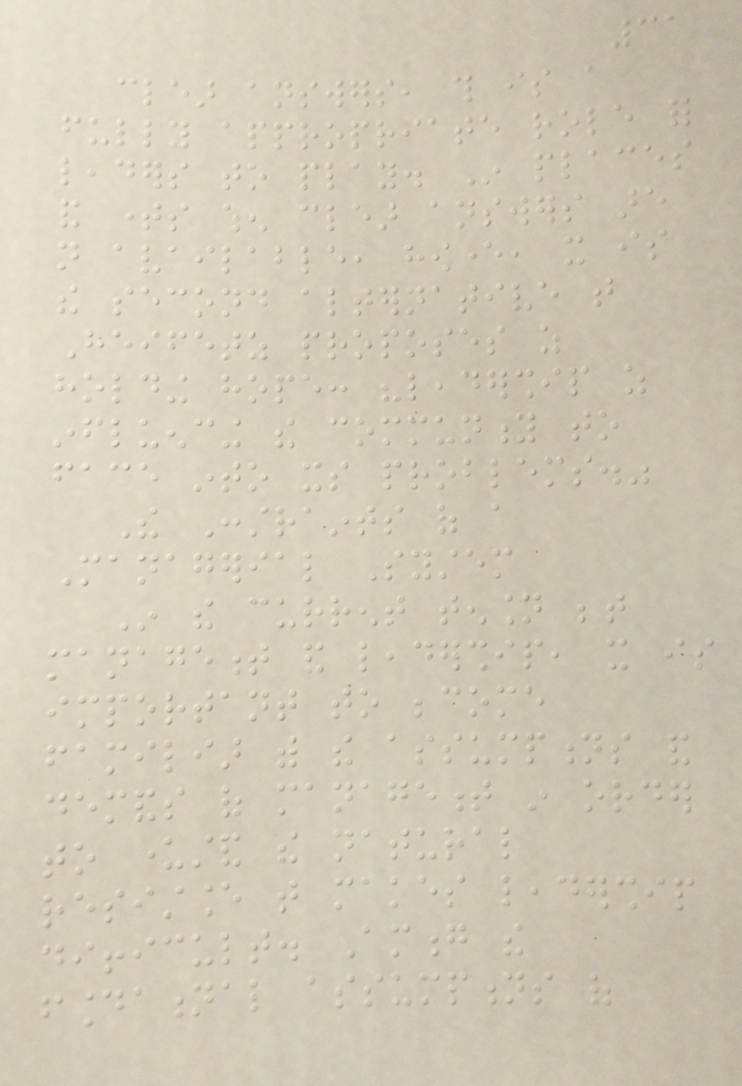31
clear answers, this is a
fully appropriate role for
leaders to play. In places
and times when clear answers are
not available, however, it is
the second alternative that
Heifetz proposes as
holding hope: "leadership as
influencing the community to
face into its problems."
The Constraints of a
Managerial System
In the current tension between
management and leadership, it is
important to become
familiar with the assumptions and
demands of management in order
to understand the natural
resistance that makes leadership
difficult. Among the
foundational assumptions of
